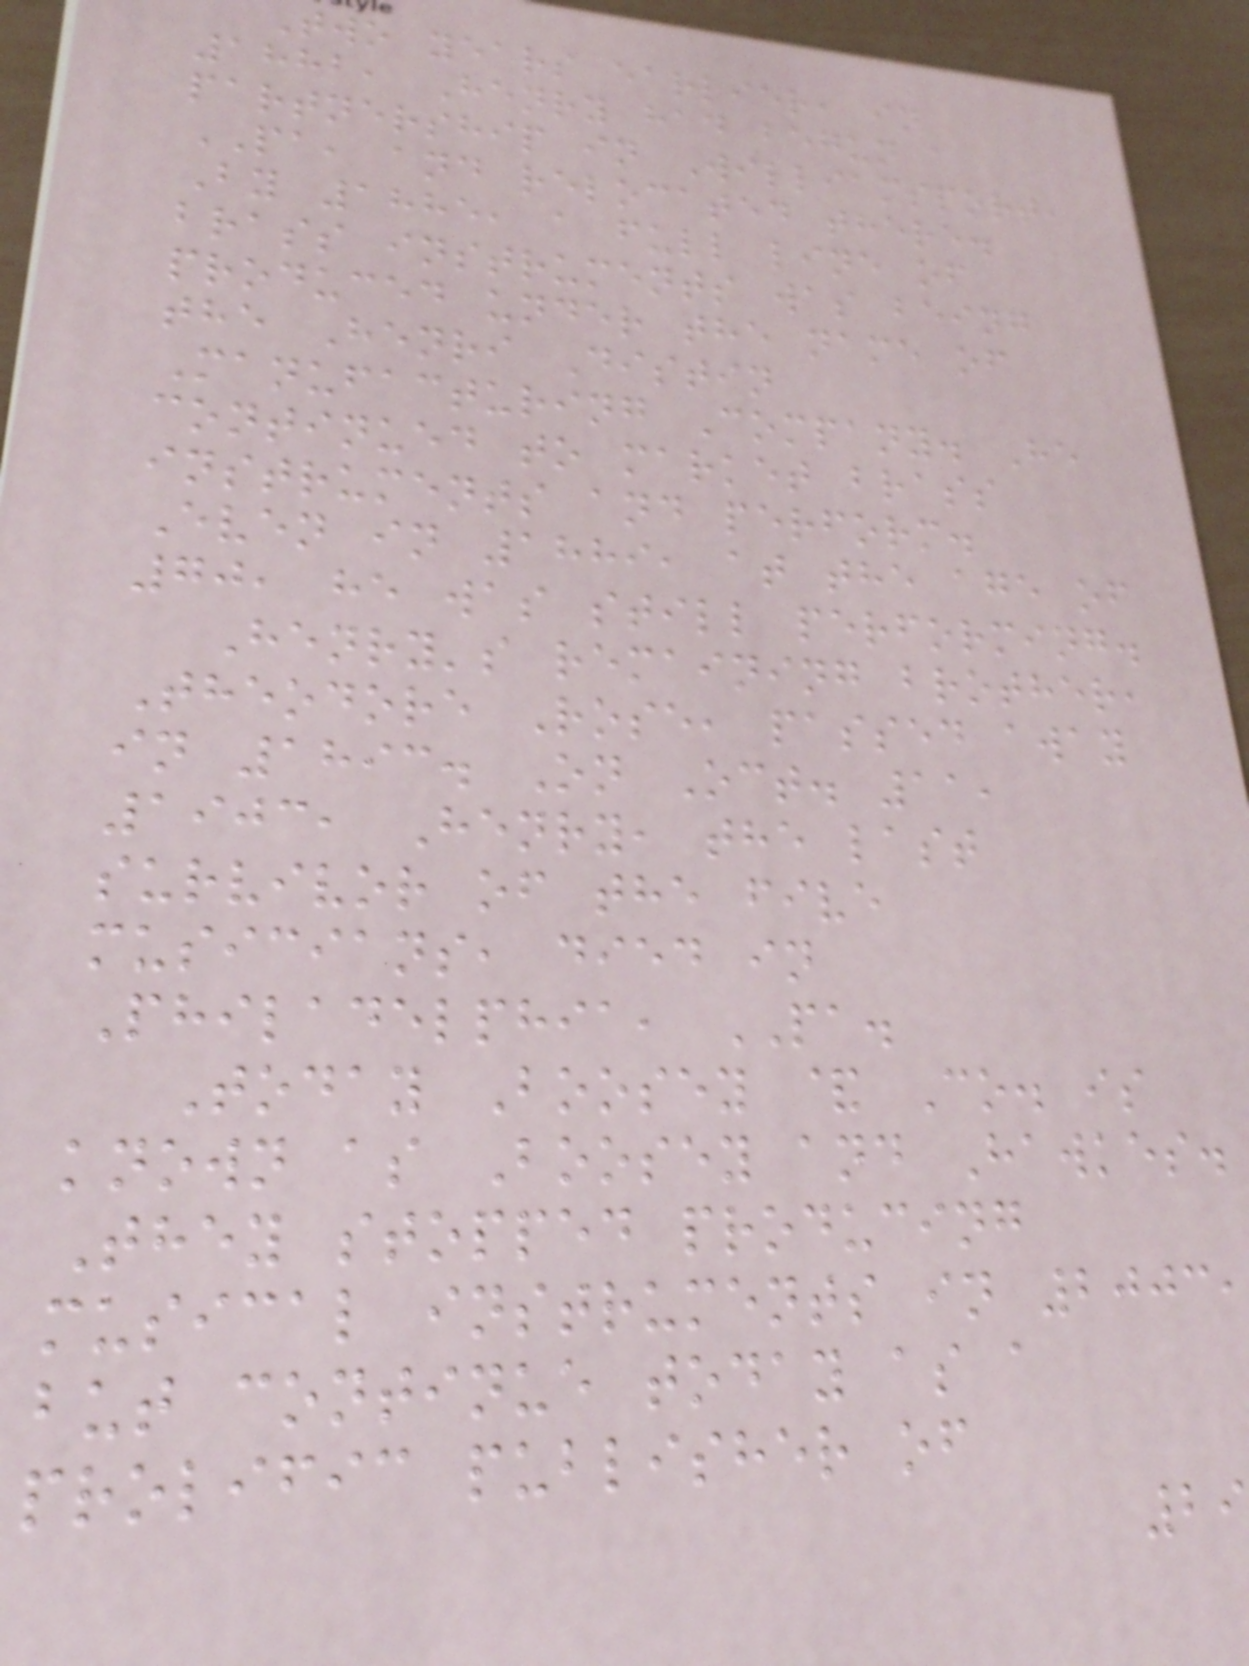Two years earlier, in
1882, Henry had begun a
partnership in Williamsport,
PA, and relocated there.
By 1885, a full line of
brass instruments was being
produced under the name of
the Henri Distin
Manufacturing Company. He
continued to market brass
instruments and perform.
Even in 1889, at the age of
70, he was still performing.
Henry's remaining brother,
Theodore Rose, passed away
in 1893. On Oct. 11,
1903, Henry, the last
survivor of the five
musicians, died in
Philadelphia, PA.
Today Boosey & Co. is
known as Boosey and Hawkes.
They stopped producing
musical instruments in 2003
but continue today as a
prolific publisher of
